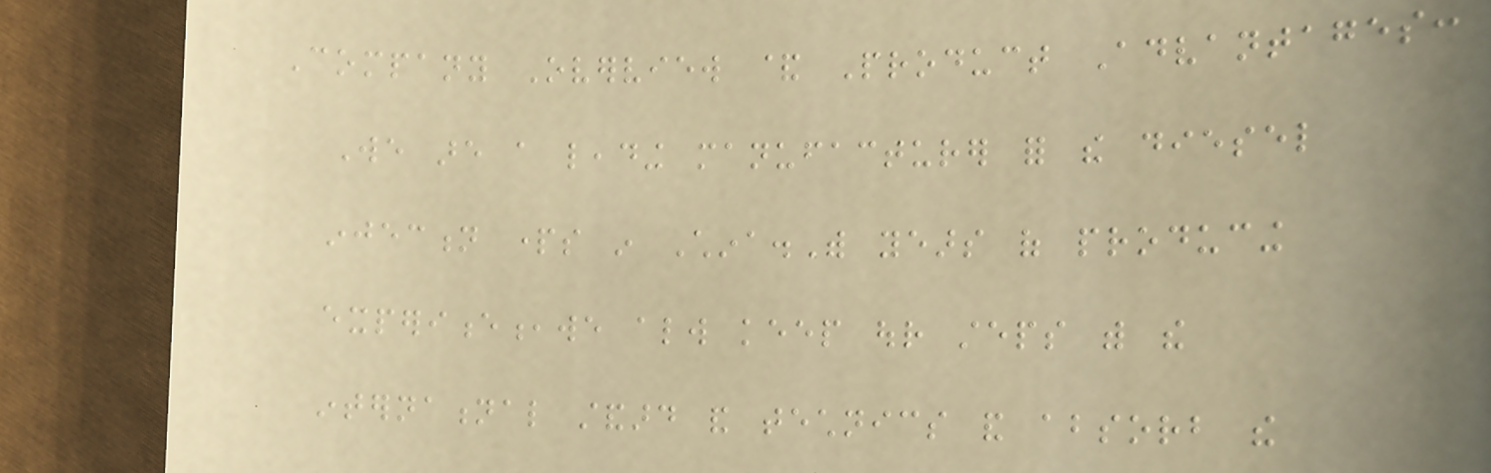Company Overview & Product Advantages:
We are a leading manufacturer for the diesel
injection parts in China.With years of producing
experience,we always keep our steps with the
international standard and technics and absorb the
